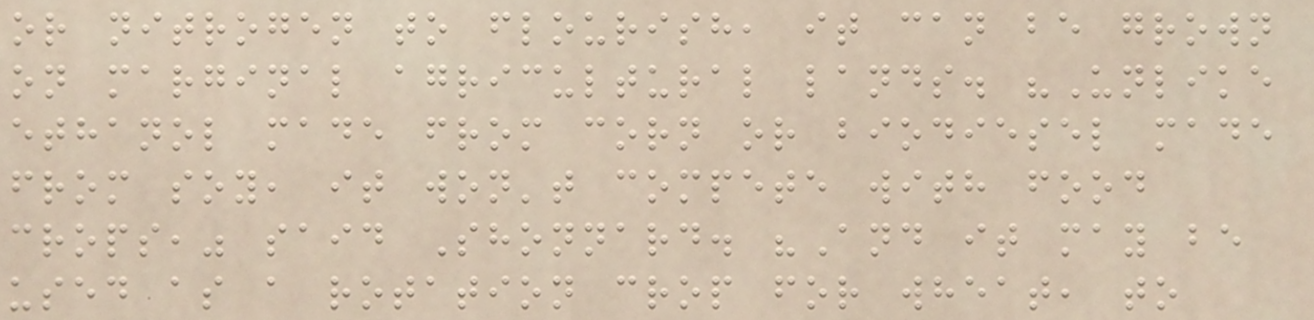or nitrogen to flourish, it can be grown
on marginal agricultural lands. "Unlike
ethanol made from corn or biodiesel made
from soy, it won't compete with food
crops," said Shonnard. "And it may be
used as a rotation crop for wheat, to
